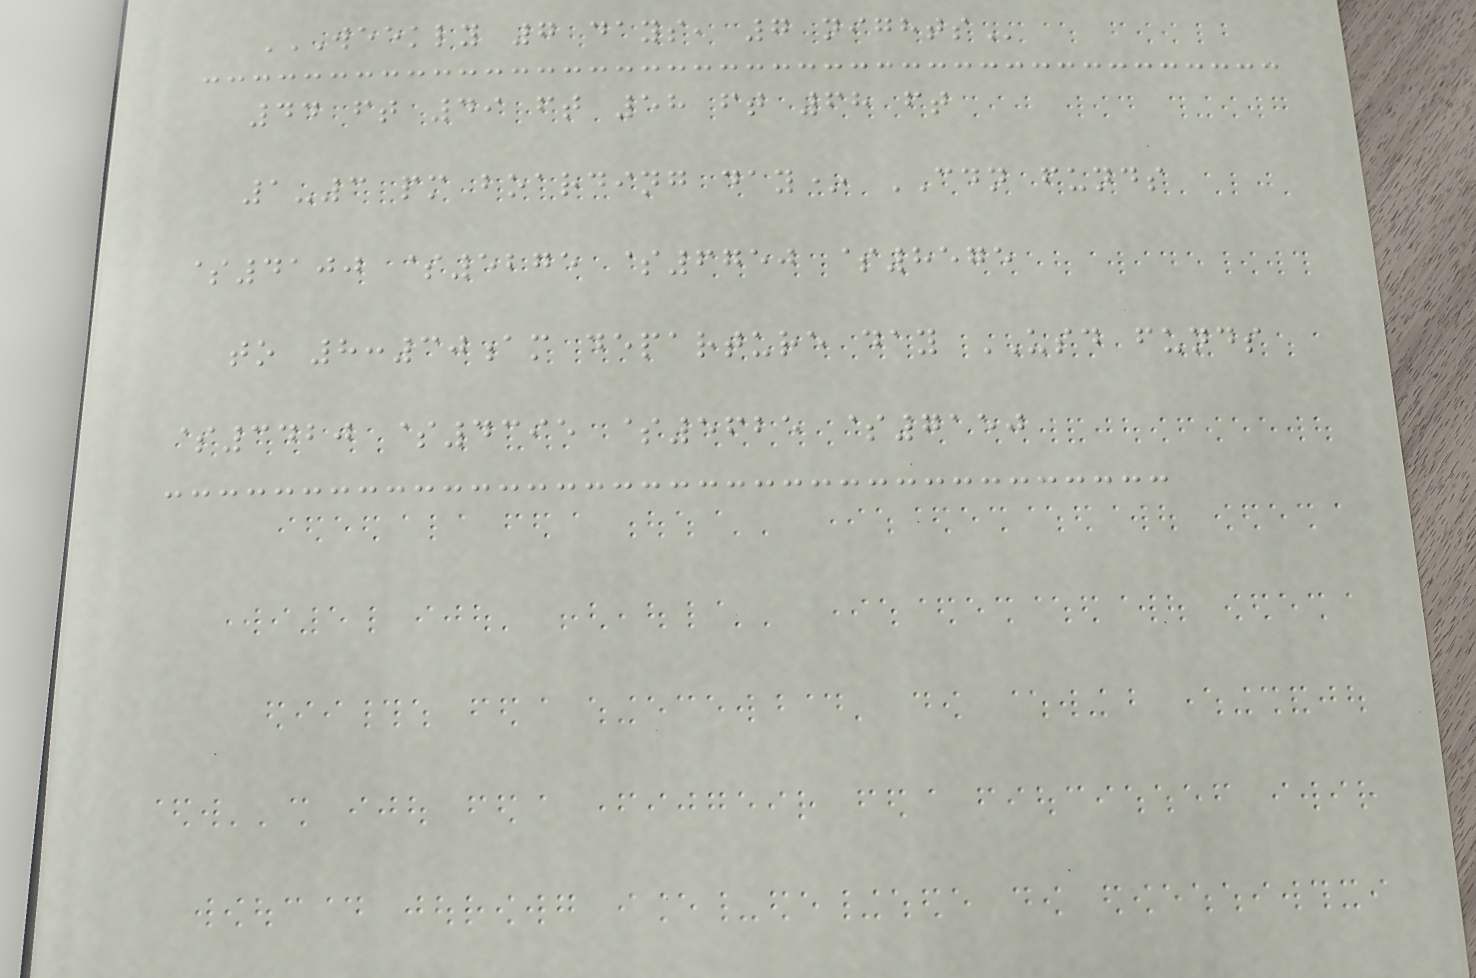WEEKLY 7 DAYS, 7 NIGHTS
44 ft 49 ft 58 ft 68 ft
1-3 pm boarding day* CDN funds
$4100 $5275 $6750 $8575
to 8:30am departure day USD funds
$3420 $4395 $5625 $7150
